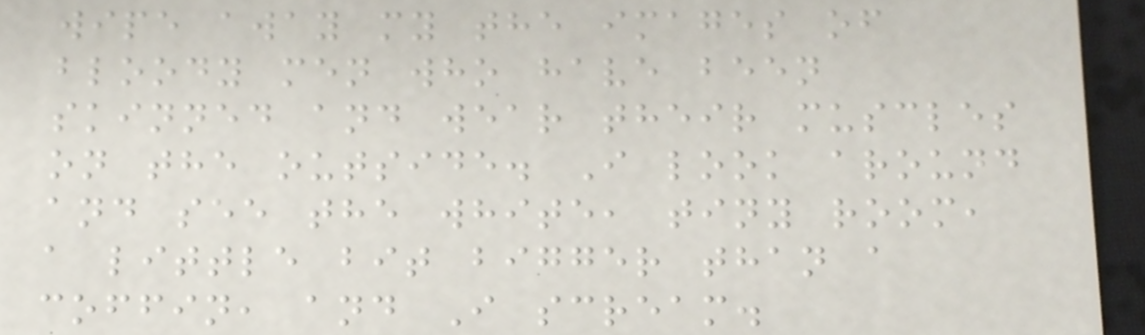wipe away my the images of
bloody men who have been
skinned and wear their muscles
on the outside. I look around
and see the white, tiny room,
a little bit bigger than a
coffin, and I scream.
